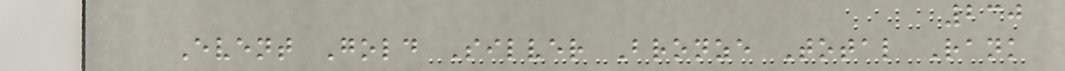230
Event Gold Silver Bronze Total Rank
